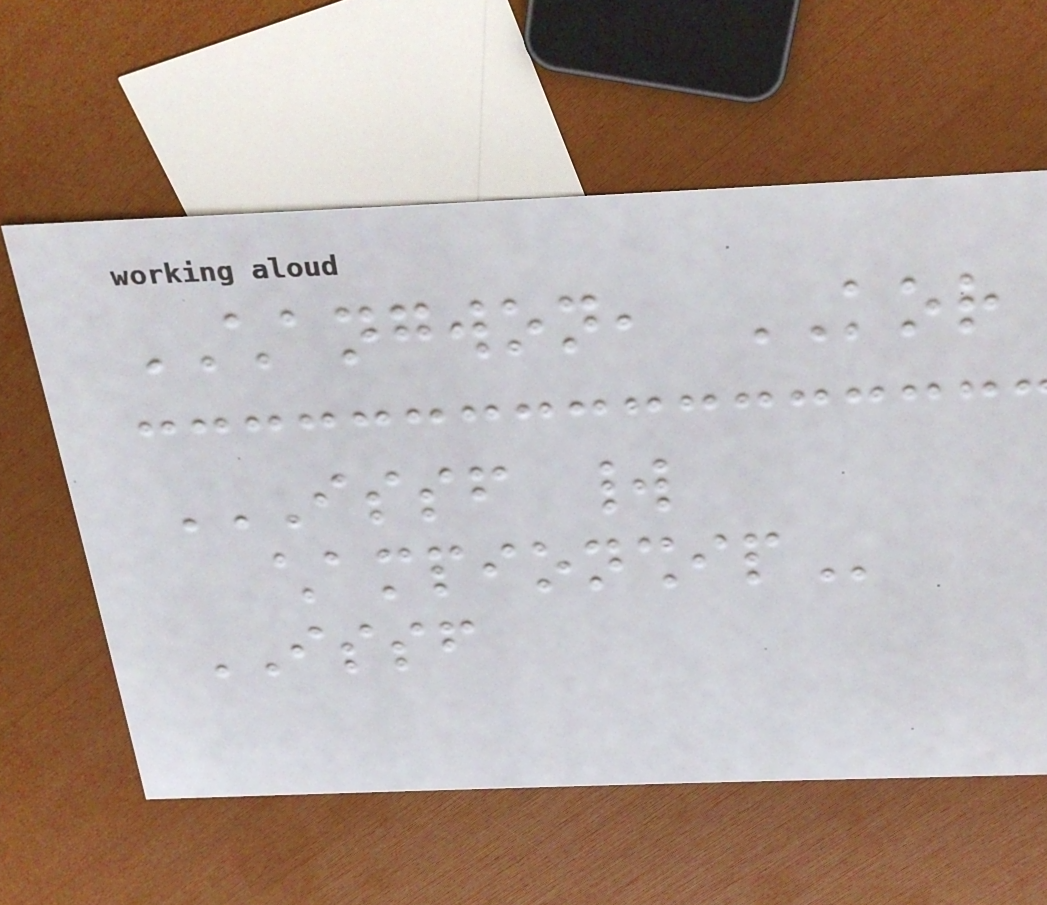CHANGWON, KOR
ISSF WORLD
CHAMPIONSHIP
ISSF
